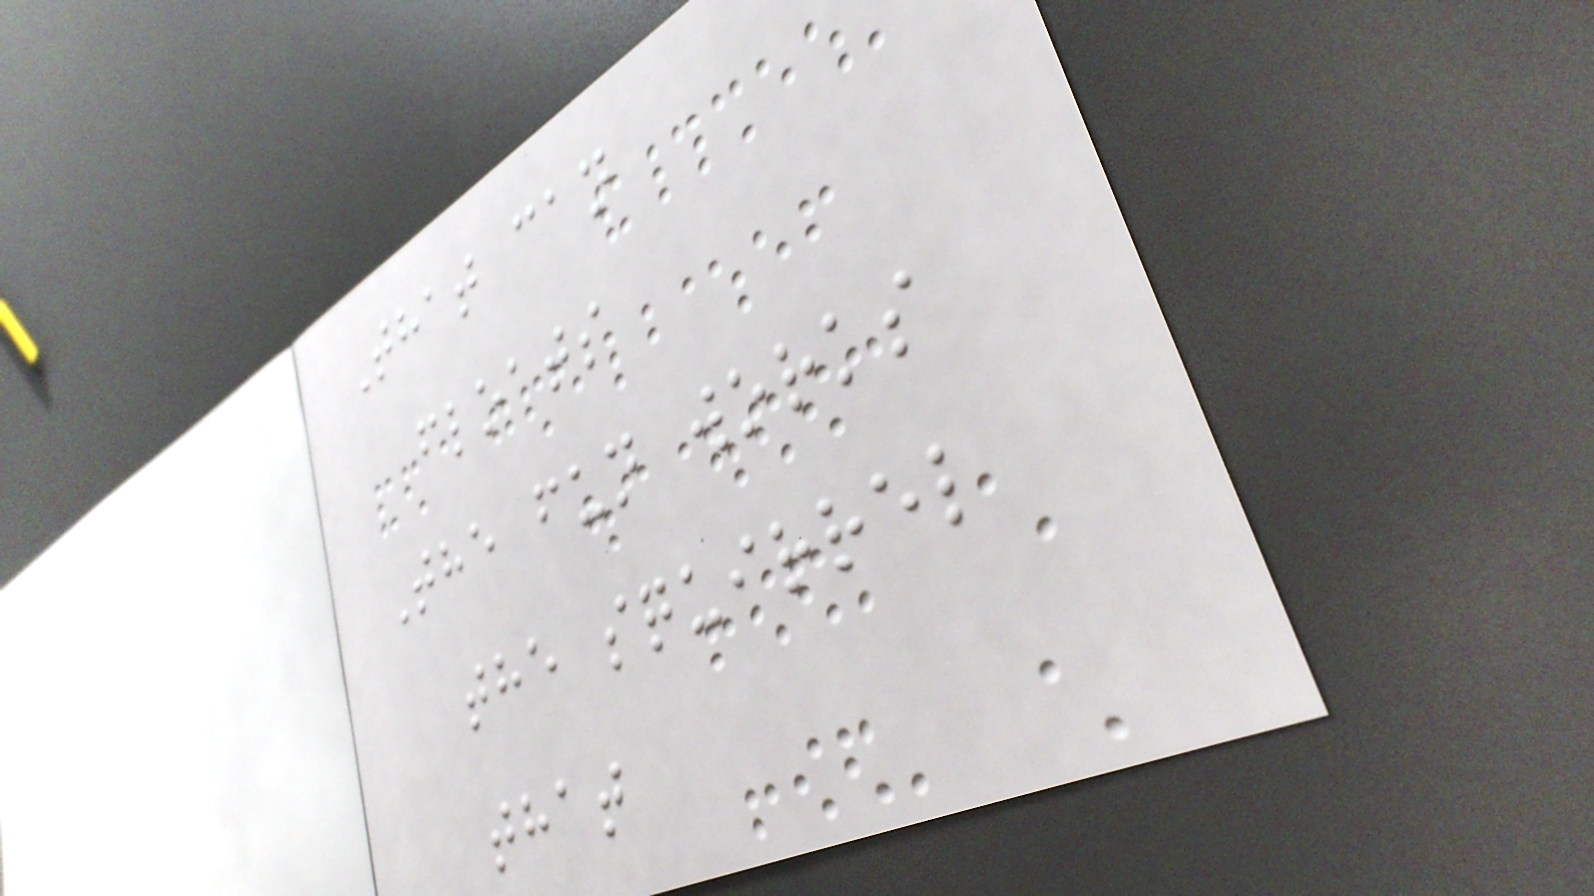That can
floats
The fun works
the squirrel
that
